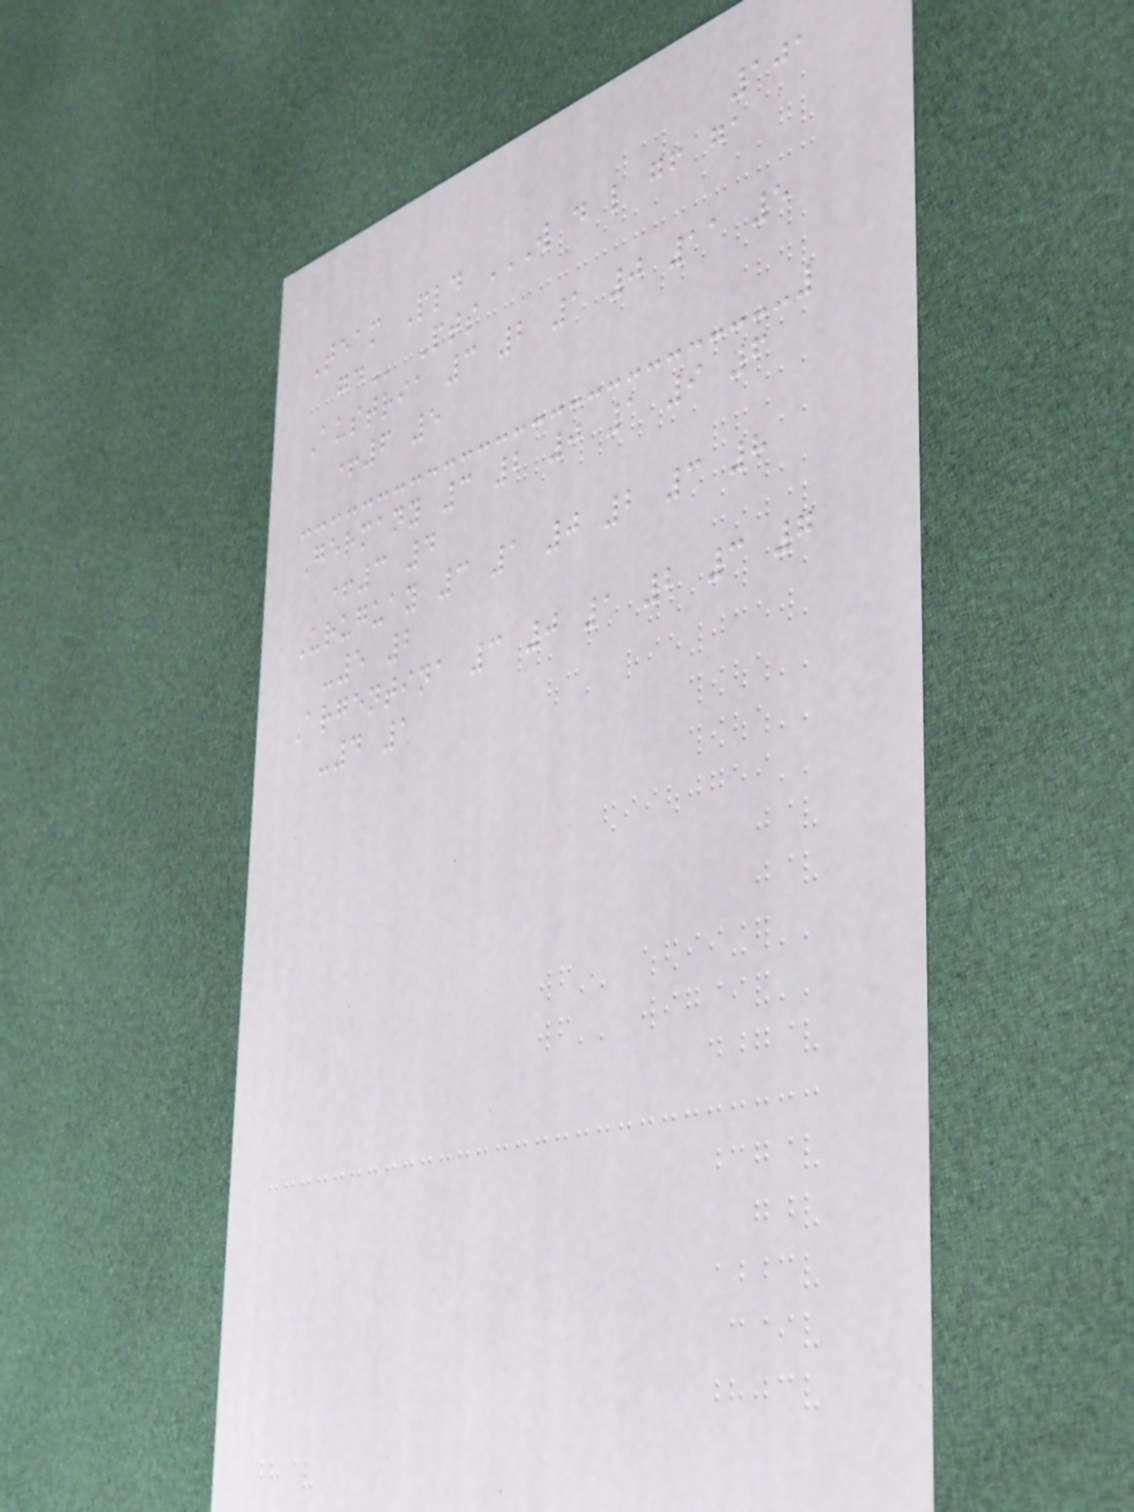101
Team Pld W D L GF GA
GD Pts
Austria 3 2 1 0 11 5
+6 5
Germany 3 2 0 1 9 6
+3 4
Uruguay 3 1 0 2 3 8
-5 2
Argentina 3 0 1 2 3 7
-4 1
